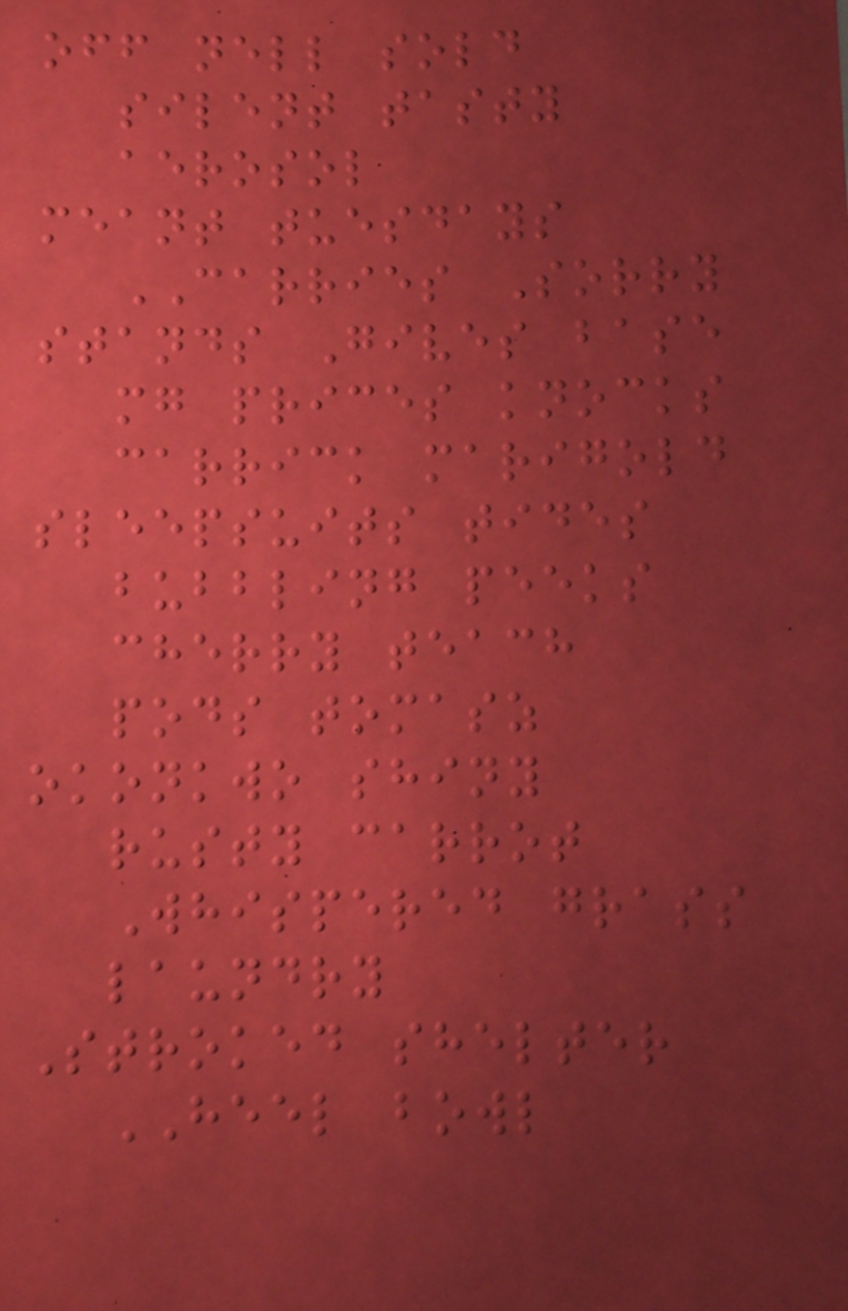off nell sold
silent tasty
aerosol
meant tuesdays
CARRIES Sorry
stands Gives base
mg prices knocks
carrick marigold
sleepsuits tides
bubbling peeks
cherry teach
pods tomasz
okonkwo shiny
rusty carrot
Whispered grass
laundry
Stroked shelter
HEEL bowl
